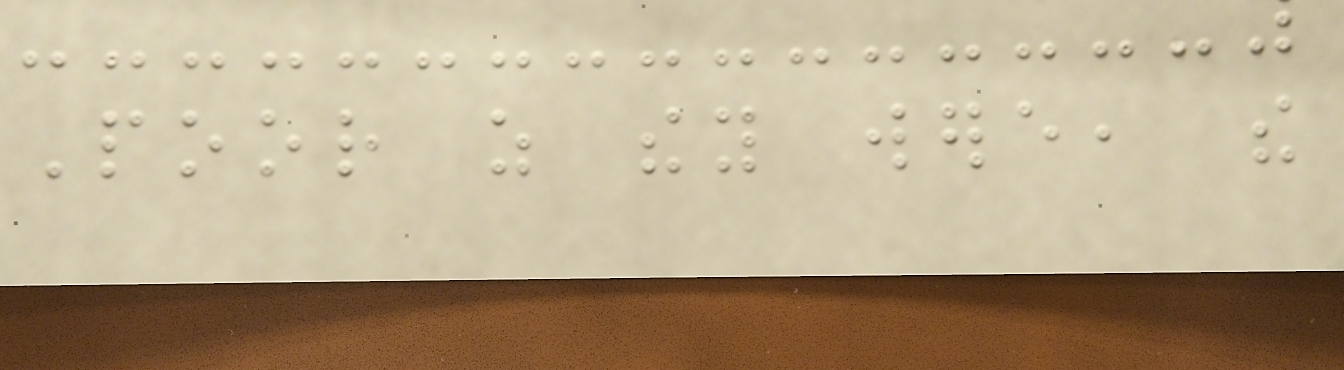Poor as they were, the
